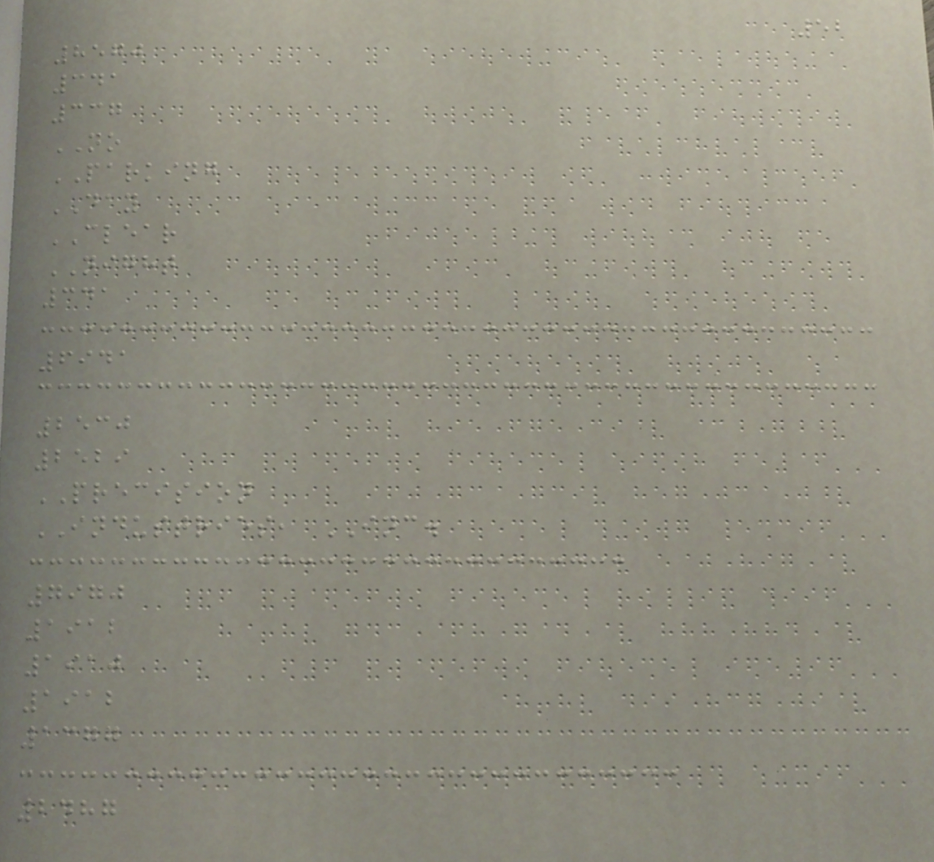52
8570
341
337
NO
PARKING
DAY
CLEAR
NIGHT
341
6941
2530
2529
PRECISION
INDUSTRIES, INC.
7970
1912
1910
1912
1377
2487
